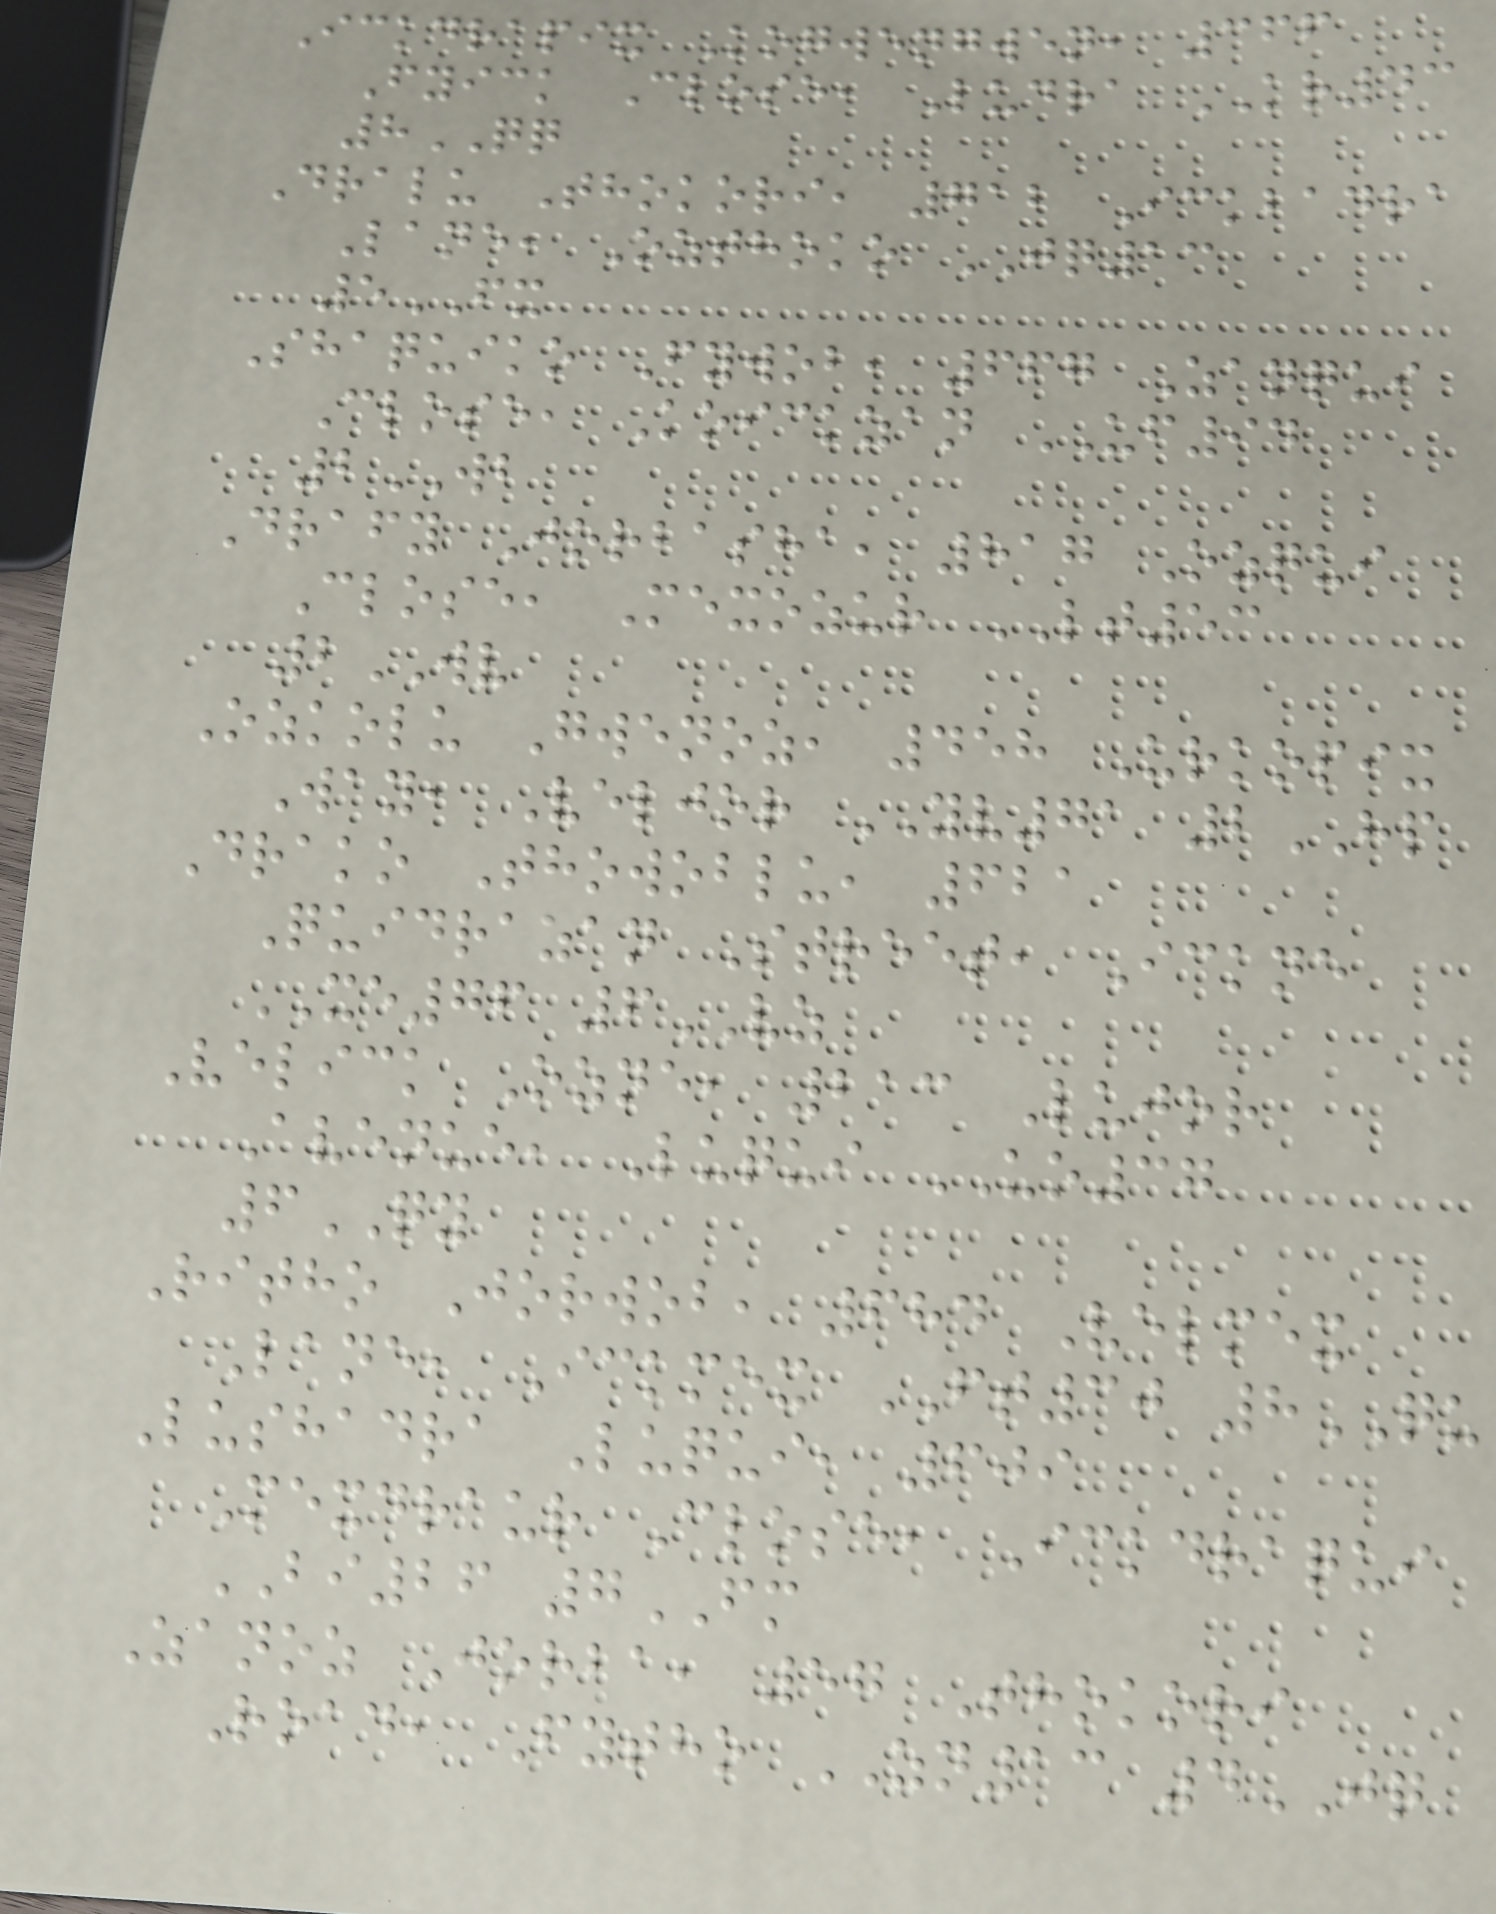Ickdrapix Kogwengwen, 366
Fyick Close, Ludra KR43
8QQ
Dralu Thokori, 712 Ickbadra
Lane, Ozthoko JQ13
5FX
Shaquiko Fywob, 667 Zanqui
Close, Koickzan UF94
2WB
Drafy Jorbasha, 817 Ozqui
Close, Mexozur LT53
2WV
Ozkolu Gwenoz, 458 Urkopix
Way, Veljor YV71 2HP
Drako Thowoblu, 621
Quidrazan Street, Ickne
XE76 6VZ
Velick Ozne, 213 Lujor
Avenue, Luqui UO37
6QY
Ritho Jorwob, 684 Velmex
Lane, Ickmex FT30 8QU
Lushadra Luqui, 609
Mexdraur Close, Ickdraqui
BI26 7FM
Zanoz Jorba, 57 Thokori
Road, Fytho ZN13 4JQ
